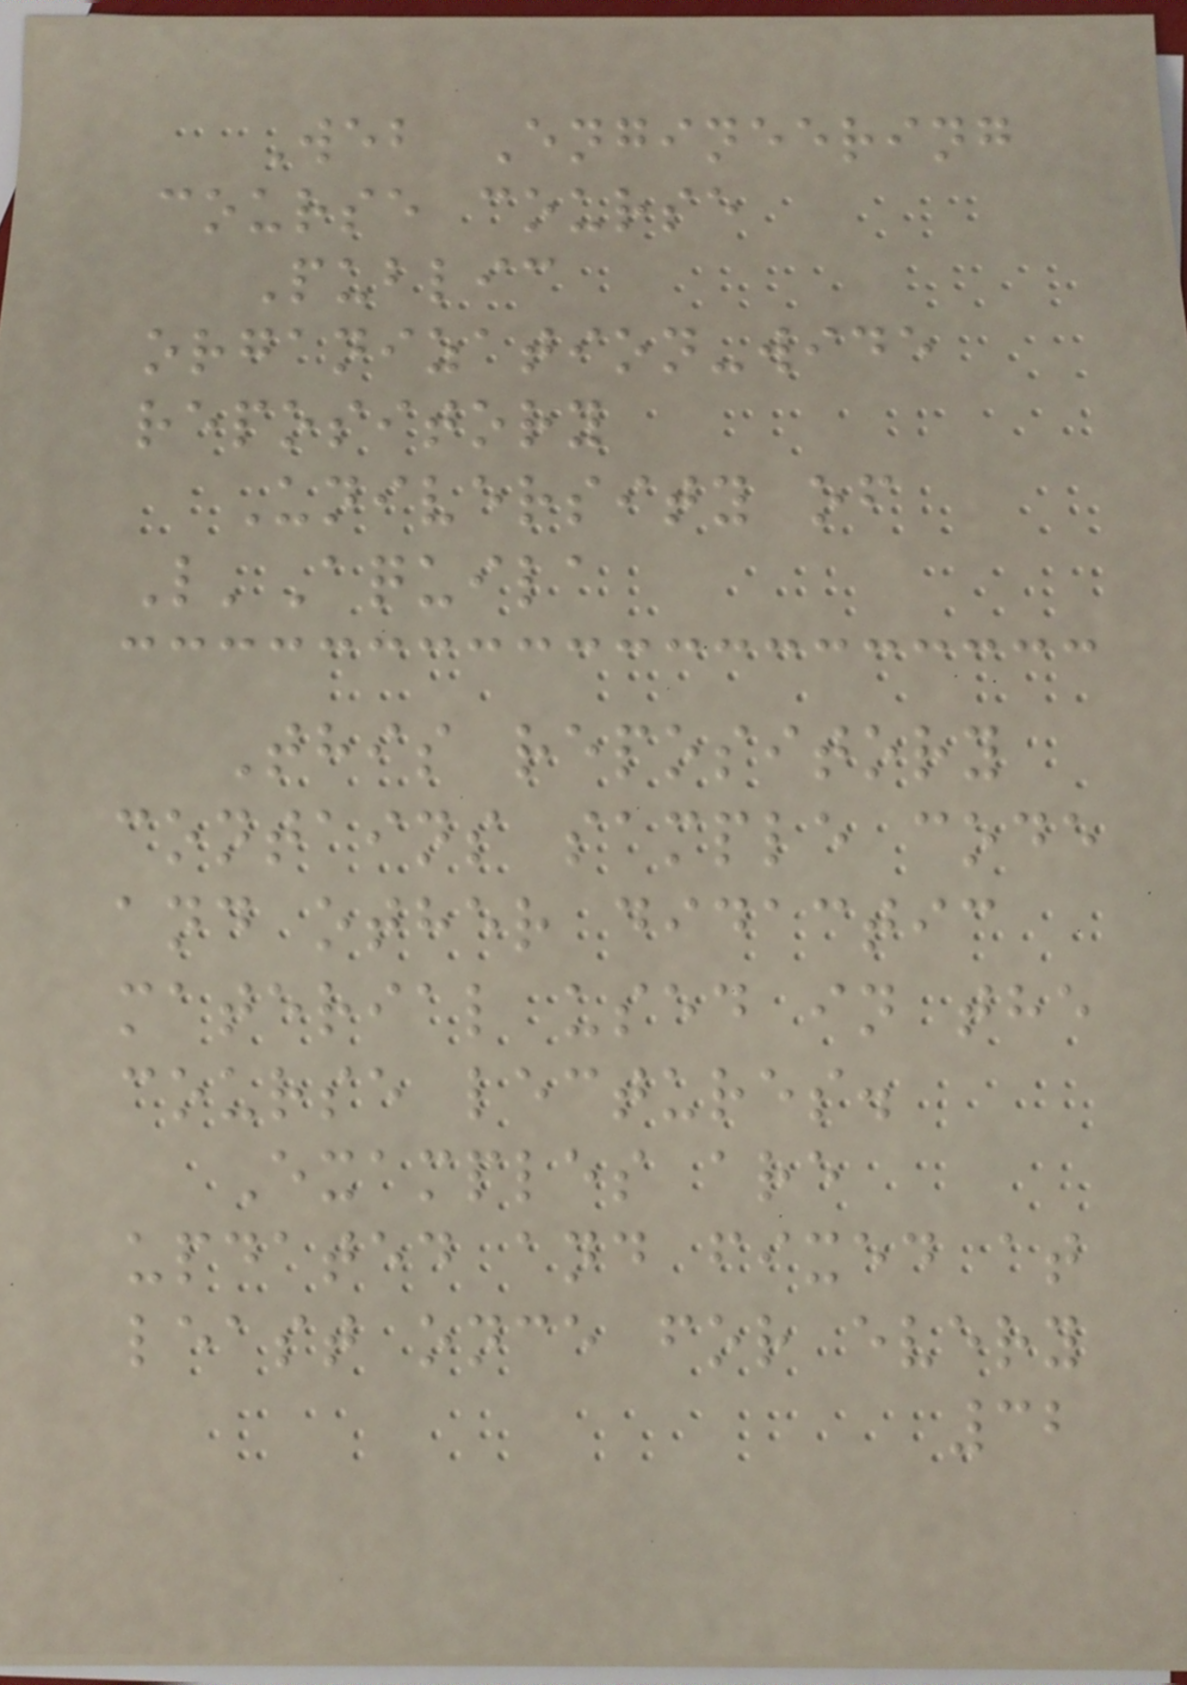Web Engineering
course course
Public
organization-wide
repository
University of
L'Aquila
This repository
contains sample code
and other didactic
material used in the
course lectures.
Examples are
updated and fixed at
least once for every
32
